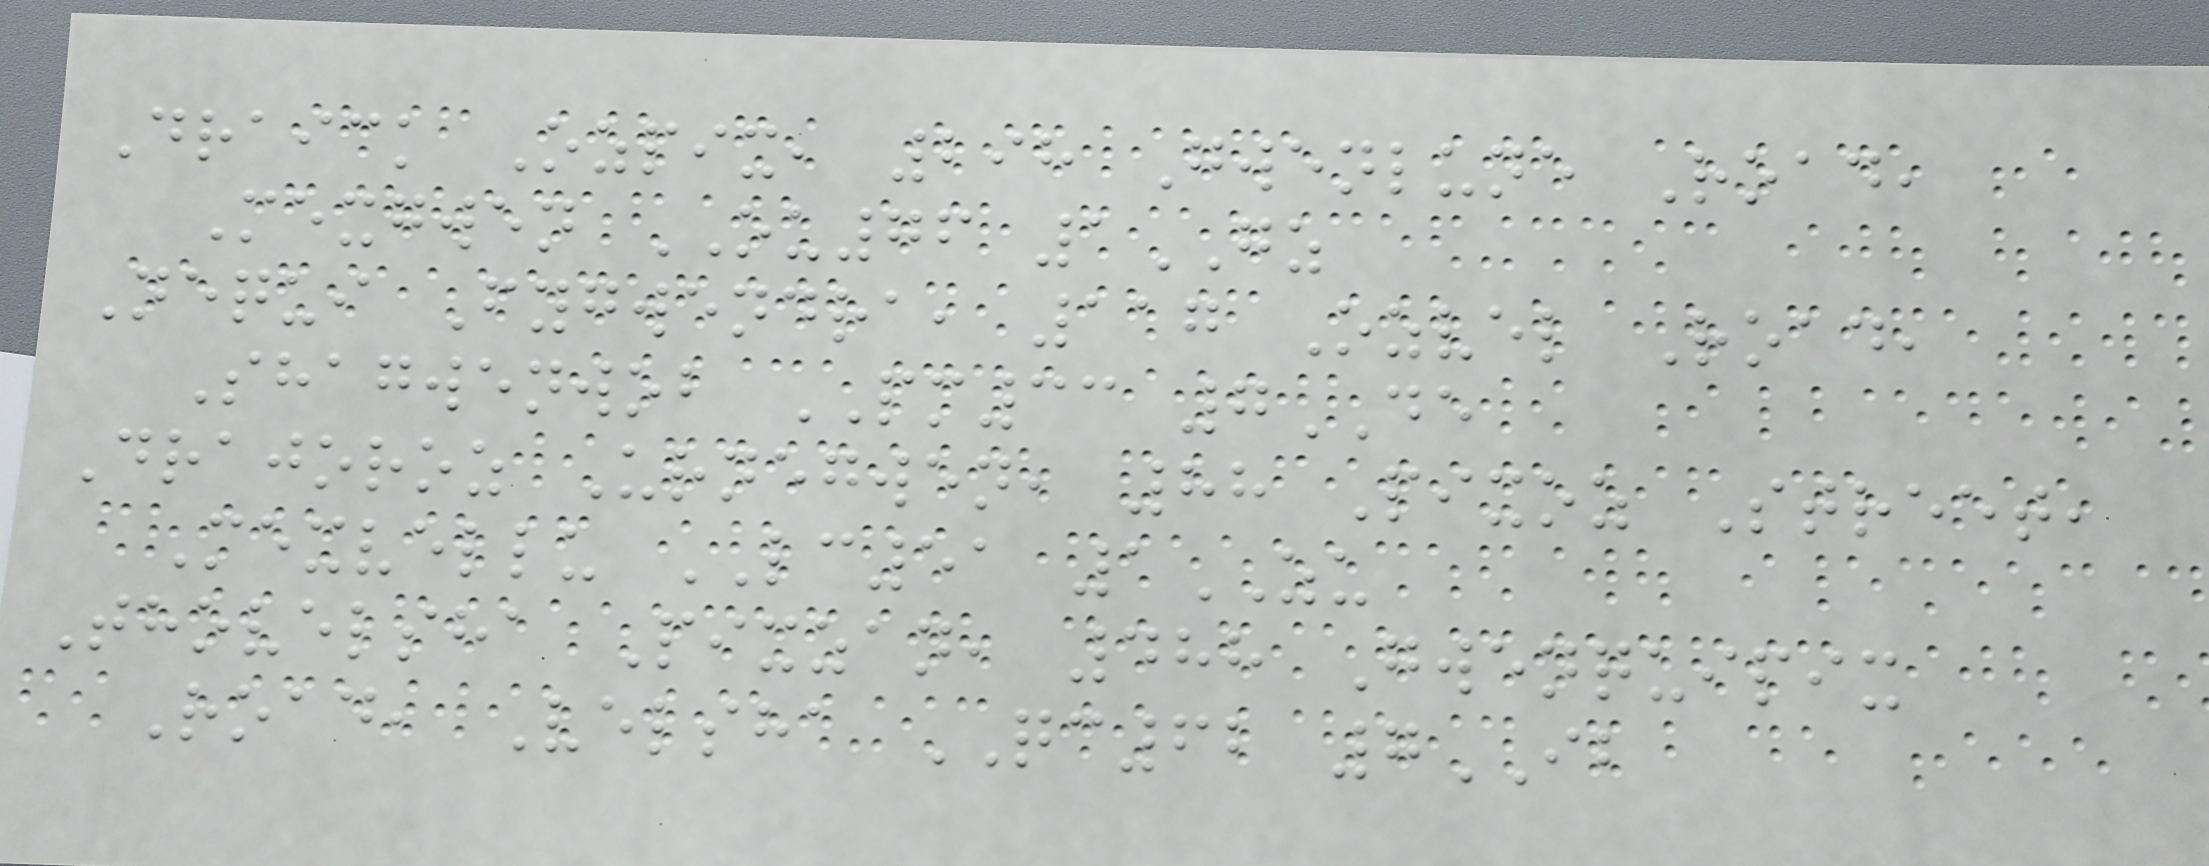Draick Ozpix, 298 Gwenlune Road,
Mexgwen OU76 1GZ
Nequi Fygwendra, 117 Ozvel Road,
Shagwenwob PM33 7DE
Drajoroz Urnegwen, 88 Pixoz Street,
Mexvellu LC51 1ZU
Thovelsha Pixzan, 488 Gwenquipix
Road, Velsha QC62 7IB
